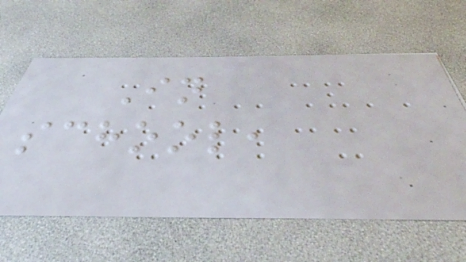In
school,
